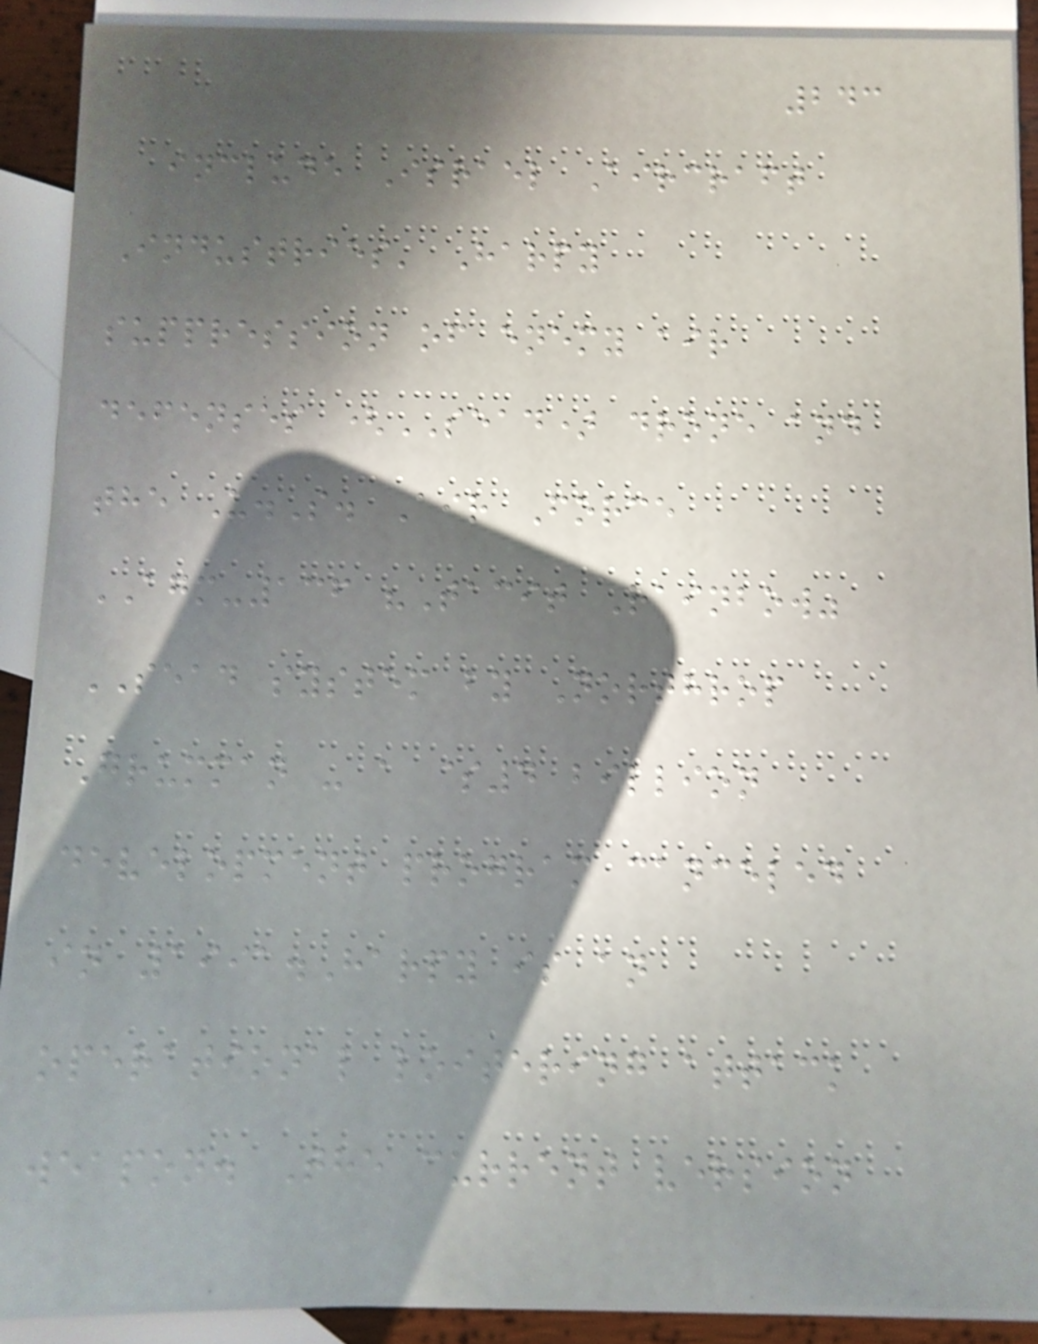243
include Israel Aircraft
Industries' Harpy
suppression of enemy air
defenses (SEAD) drone and
the U.S. Air Force
AGM-136 "Tacit Rainbow"
SEAD system by Northrop
Grumman - a $4 billion
development program canceled
in 1991.Harpy is an
operational loitering attack
weapon. The current version
